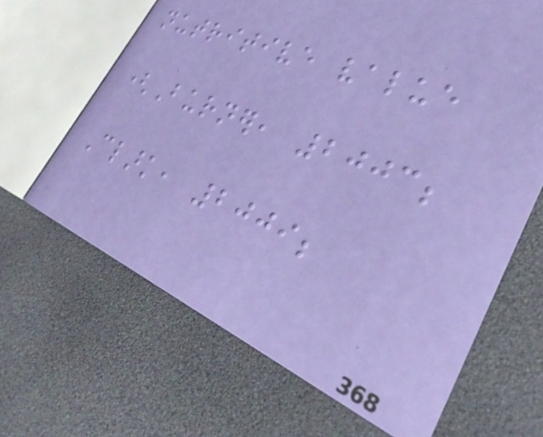nutritive value
(Burner, 2003;
Clark, 2009;
